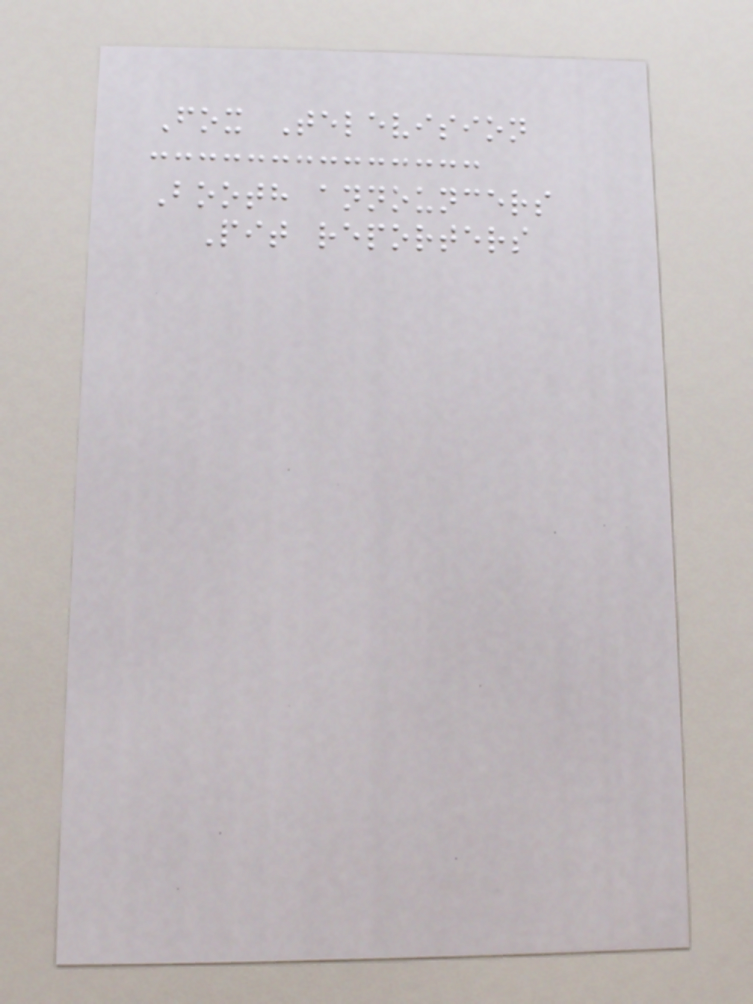Fox Television
Booth announcers
Pit reporters
